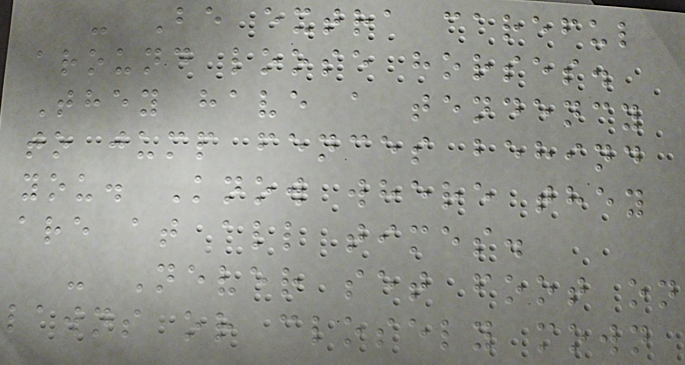- Be extra careful
around loose horses.
They have a tendency
to jump fences behind
you. Know where they
are at all times.
- Never set foot on
lawns or closely mown
